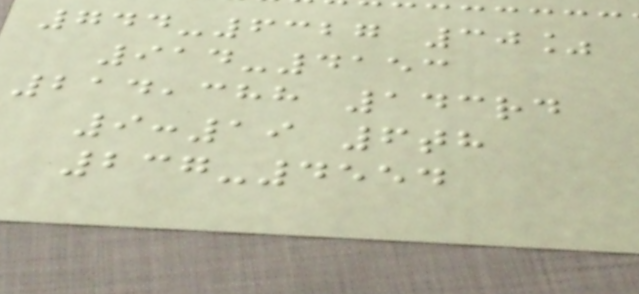744-6327 30%
914-4153
214,388 143rd
9:19 6th
237-4554
